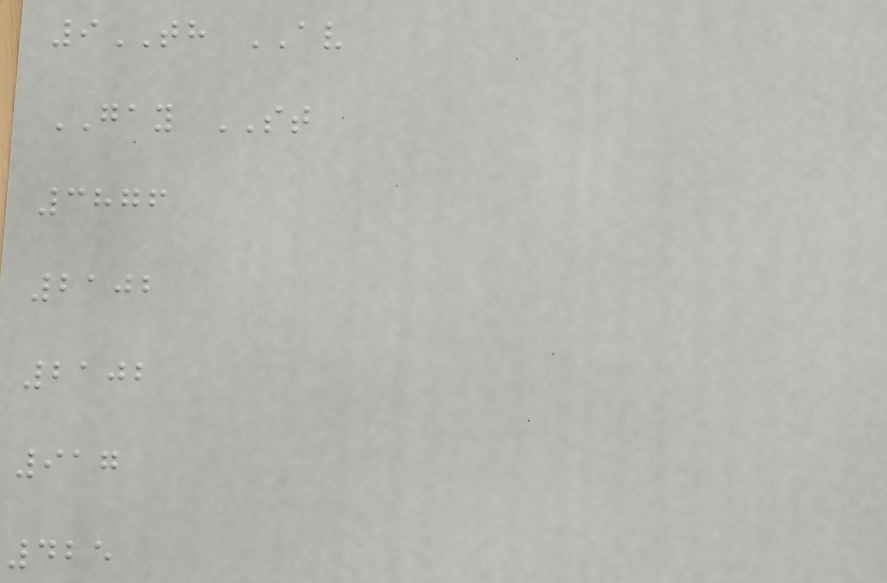9TH AV
GAY ST
3876
2102
2102
917
425
